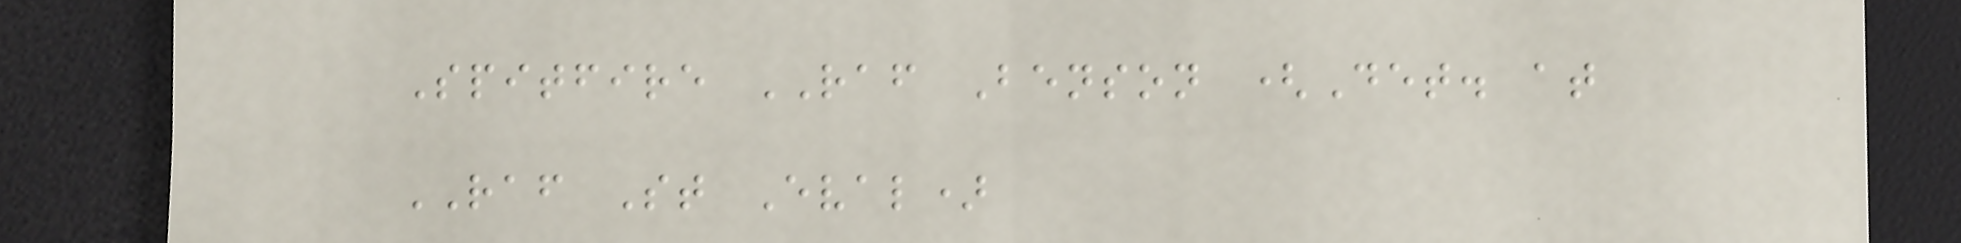Spitfire RAF Benson (Det. at
RAF St Eval)
